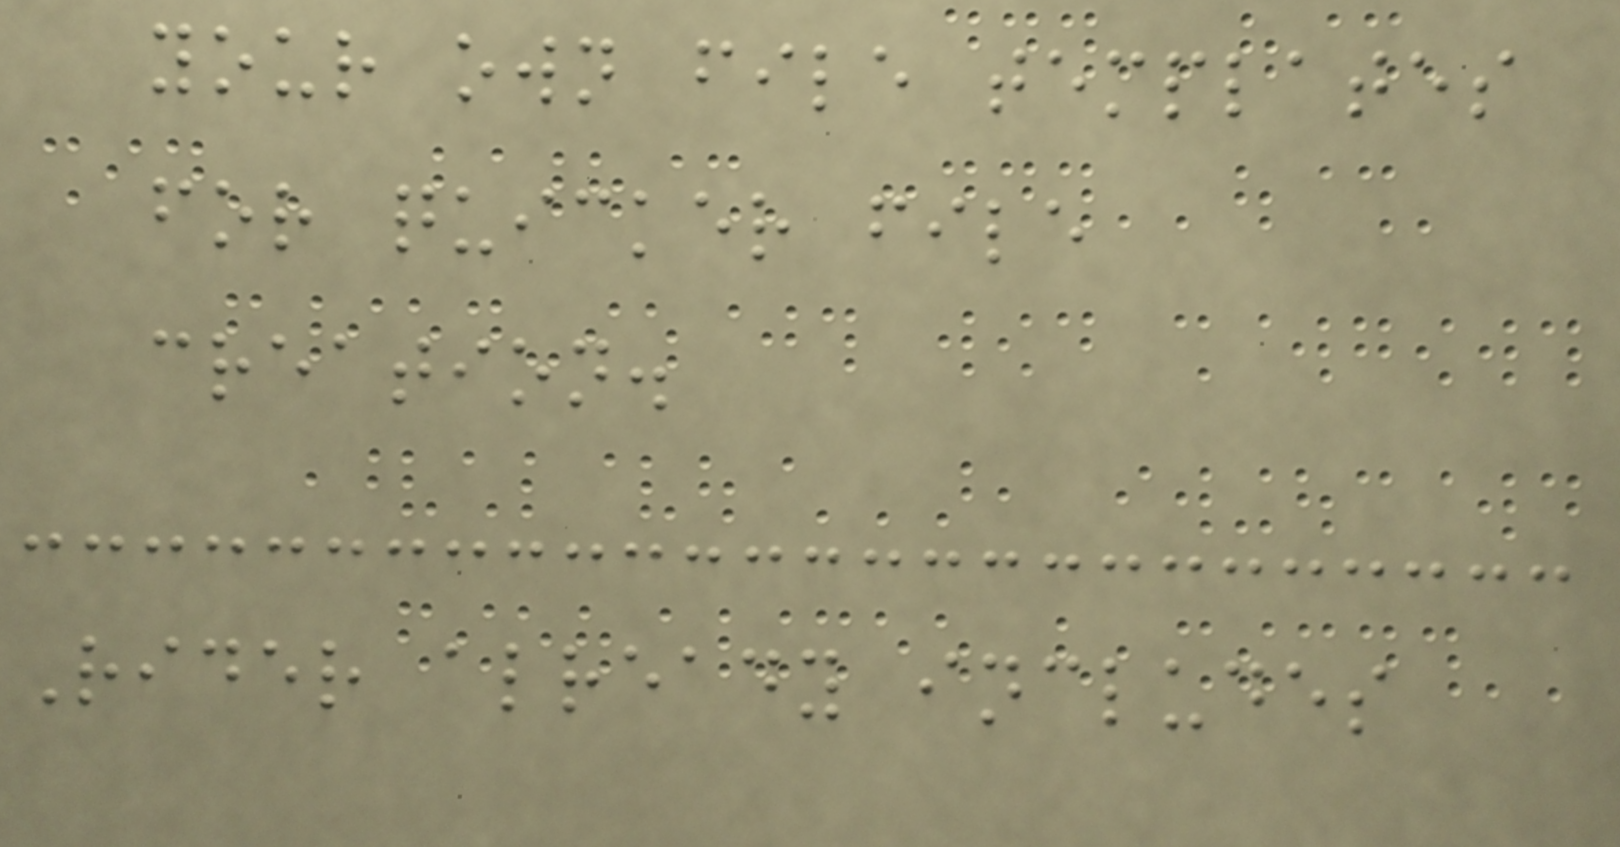your own file templates
for quicker file
creation.
Rider already includes
